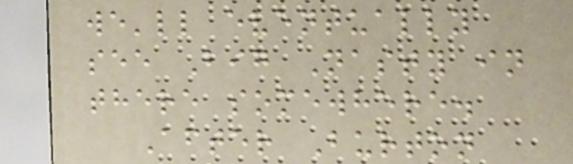we'll eventually
see Big Nasty in
there somewhere.
After Burton
